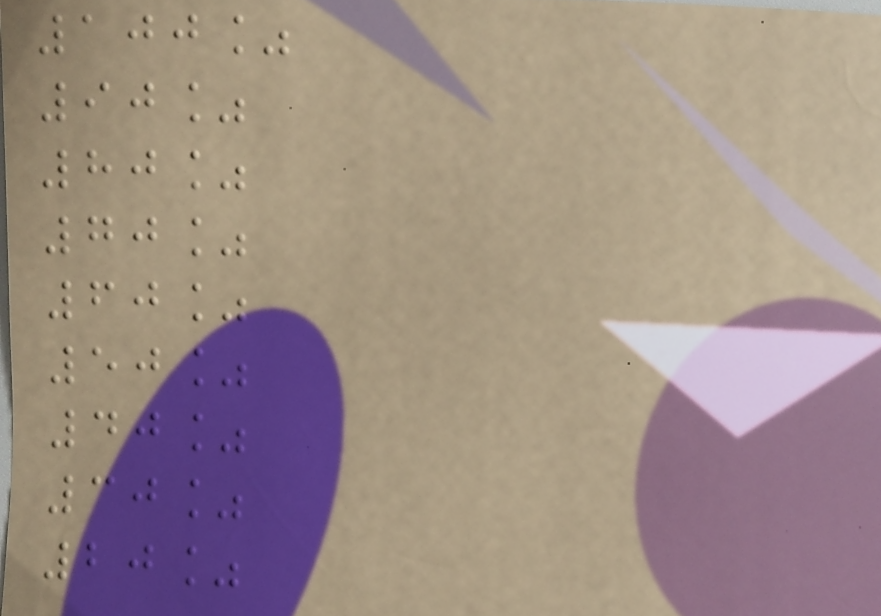100%
90%
80%
70%
60%
50%
40%
30%
20%
